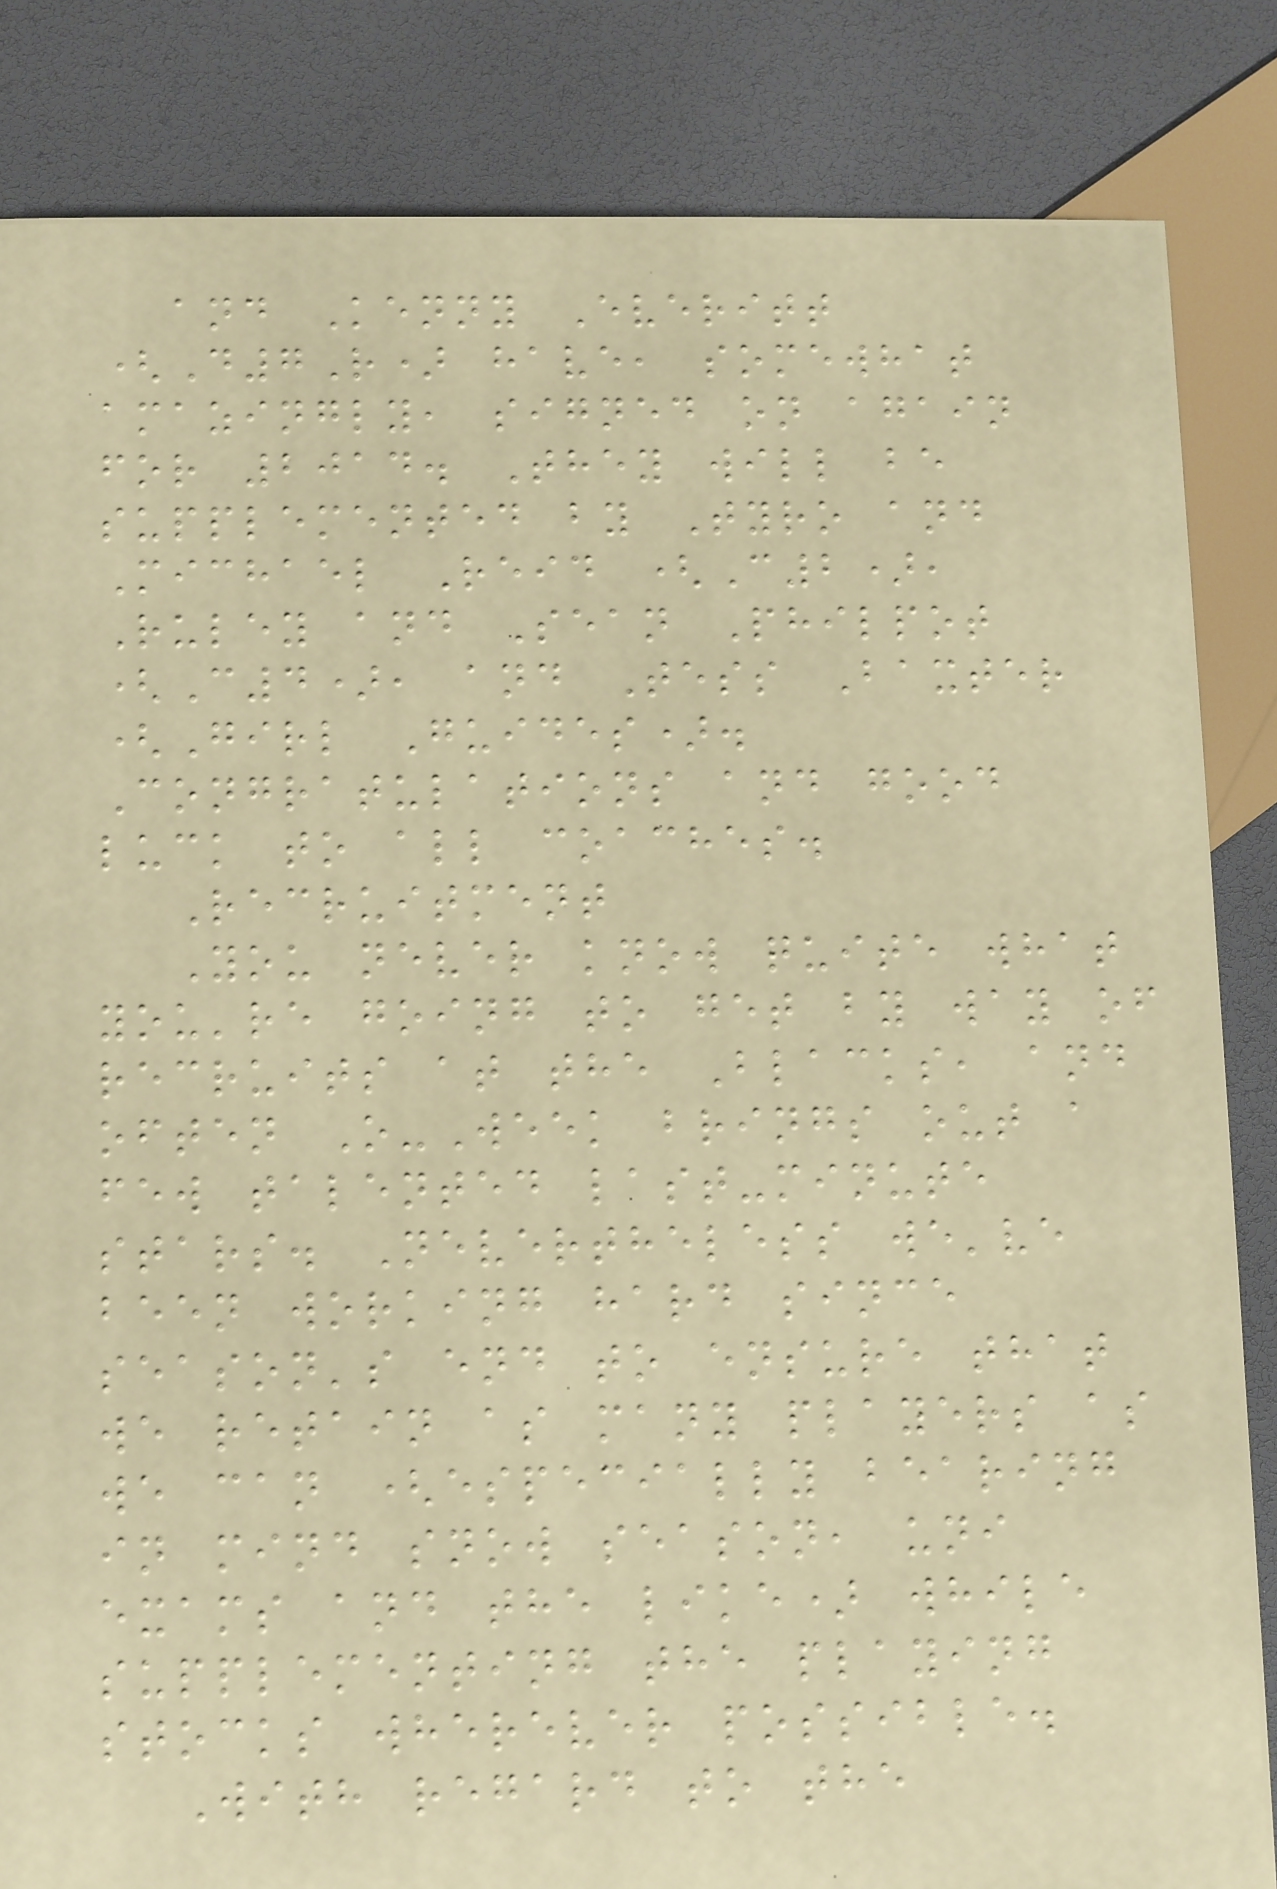and Kenny Everitt
(D7R) have, somewhat
amazingly, signed on again
for 2014. They will be
supplemented by Tyro and
Michael Reid (C2),
Ruley and Sean Philpot
(C4), and Tess Baxter
(Girl Guides).
Congratulations and good
luck to all coaches.
Recruitment
You never know quite what
you're going to get by way of
recruits at the Blacks, and
often O-Week brings out a
few talented last-minute
stars. Nevertheless we've
been working hard since
season's end to ensure that
we retain as many players as
we can (especially bearing
in mind snow season, uni
exams and the like) while
supplementing the playing
stocks wherever possible.
With regard to the
